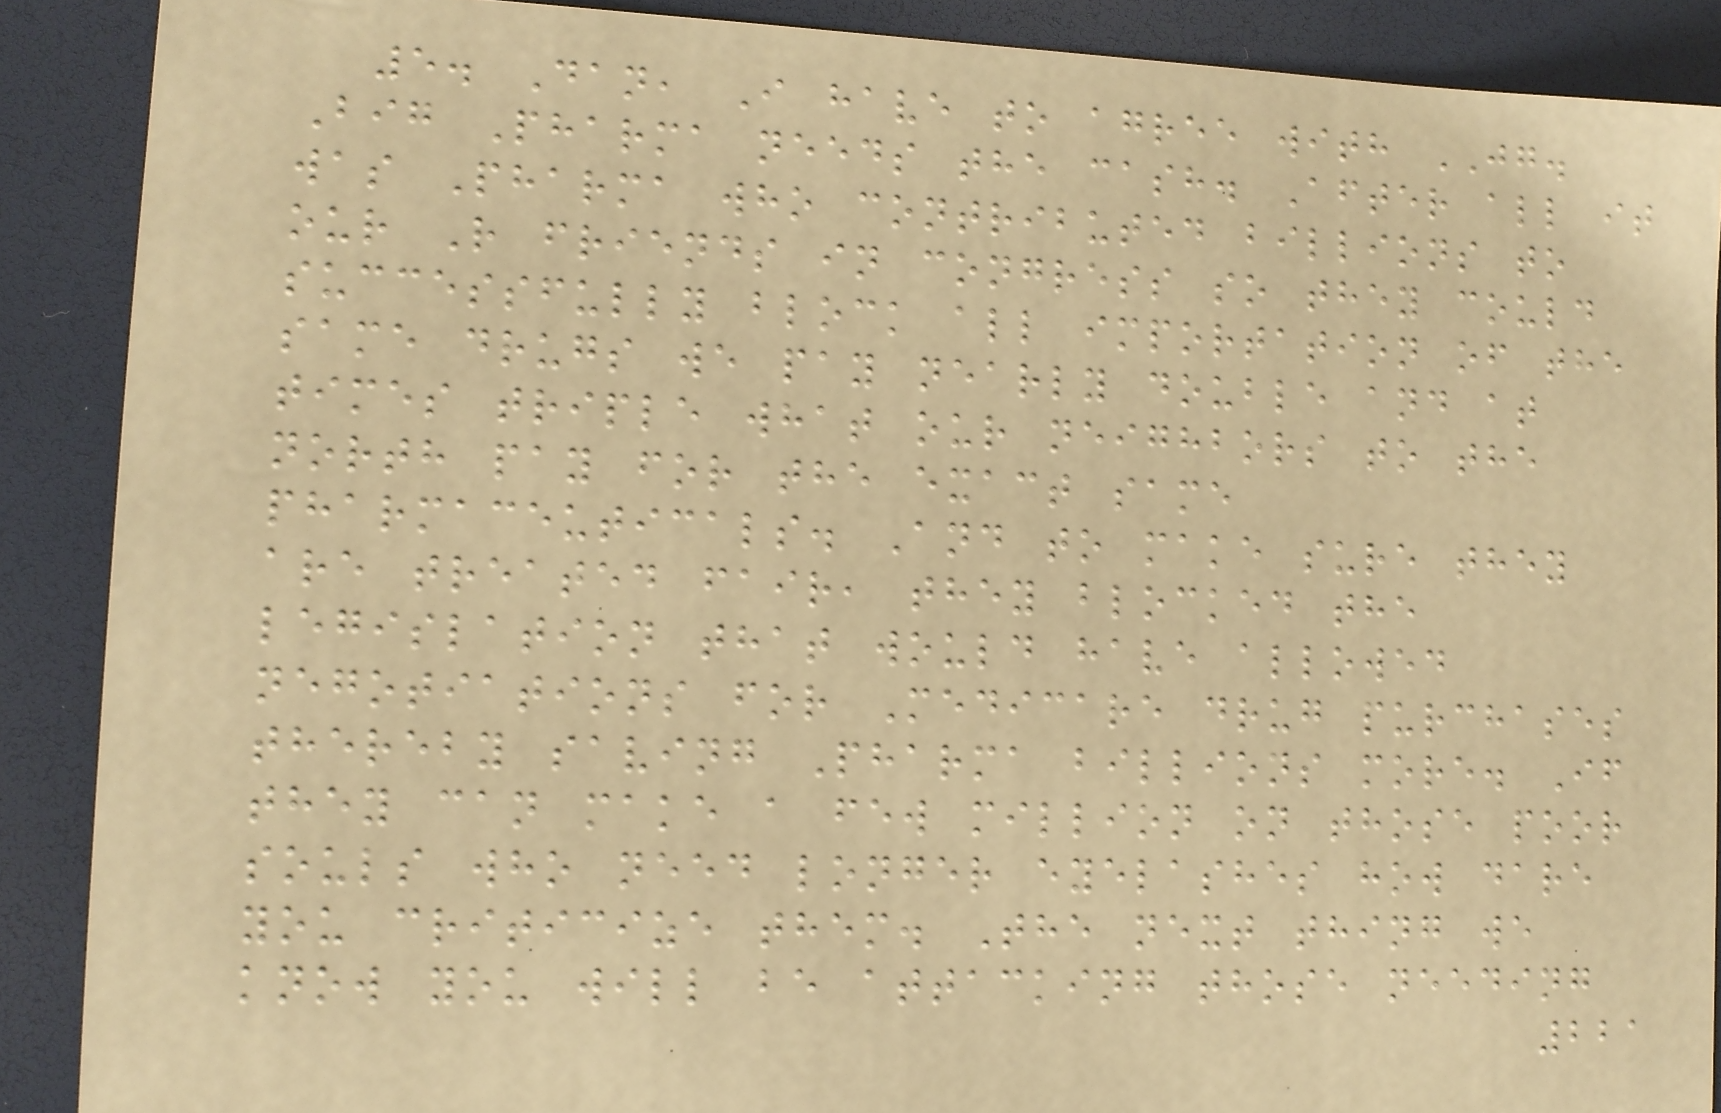5. Dan, I have to agree with JG.
Big Pharma needs the cash. After all it
was Pharma who contributed billions to
our R friends in congress so they could
successfully block all importation of the
same drugs we pay nearly double and at
times triple what our neighbors to the
north pay for the exact same
pharmaceuticals. And to make sure they
are treated fair, they blocked the
legislation that would have allowed
negotiations for Medicare drug purchases
thereby saving Pharma billions more. If
they can make a few million on those poor
souls who need longer eyelashes how dare
you criticize them. The next thing we
know you will be attacking those needing
221
